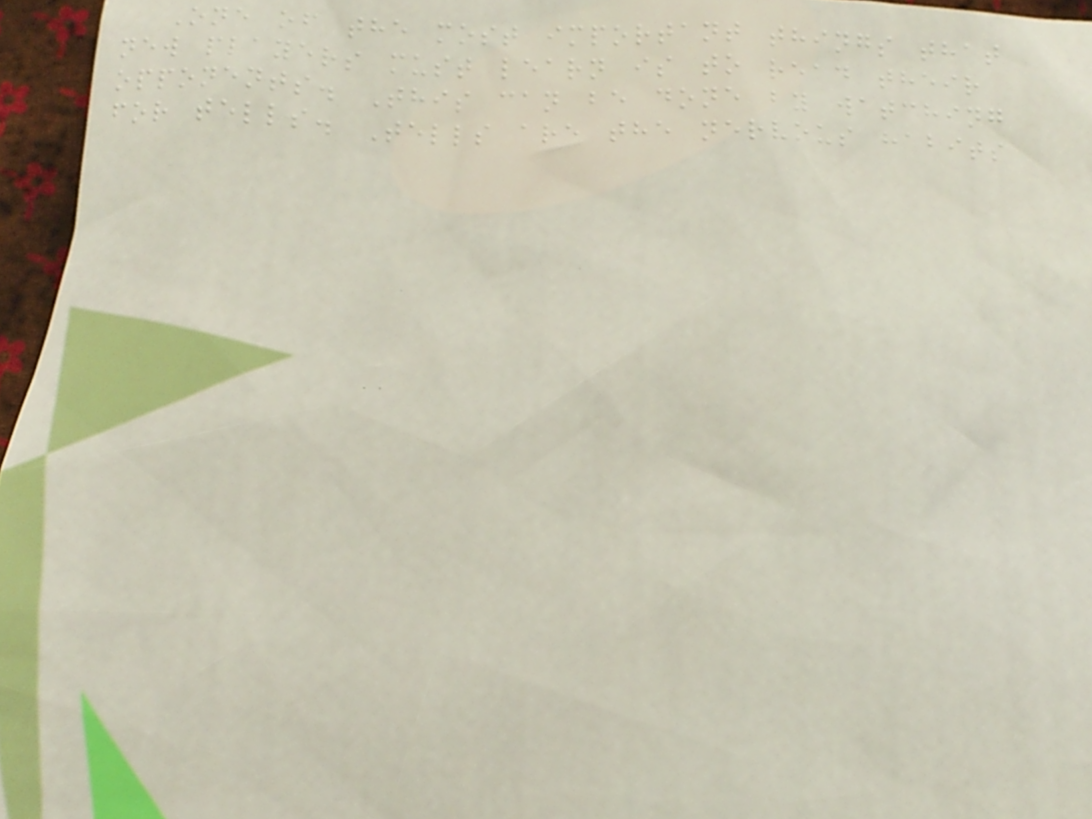One of the most important things that
new players must learn is to read their
opponents. This can be done by watching
for tells. Tells are the nervous habits
